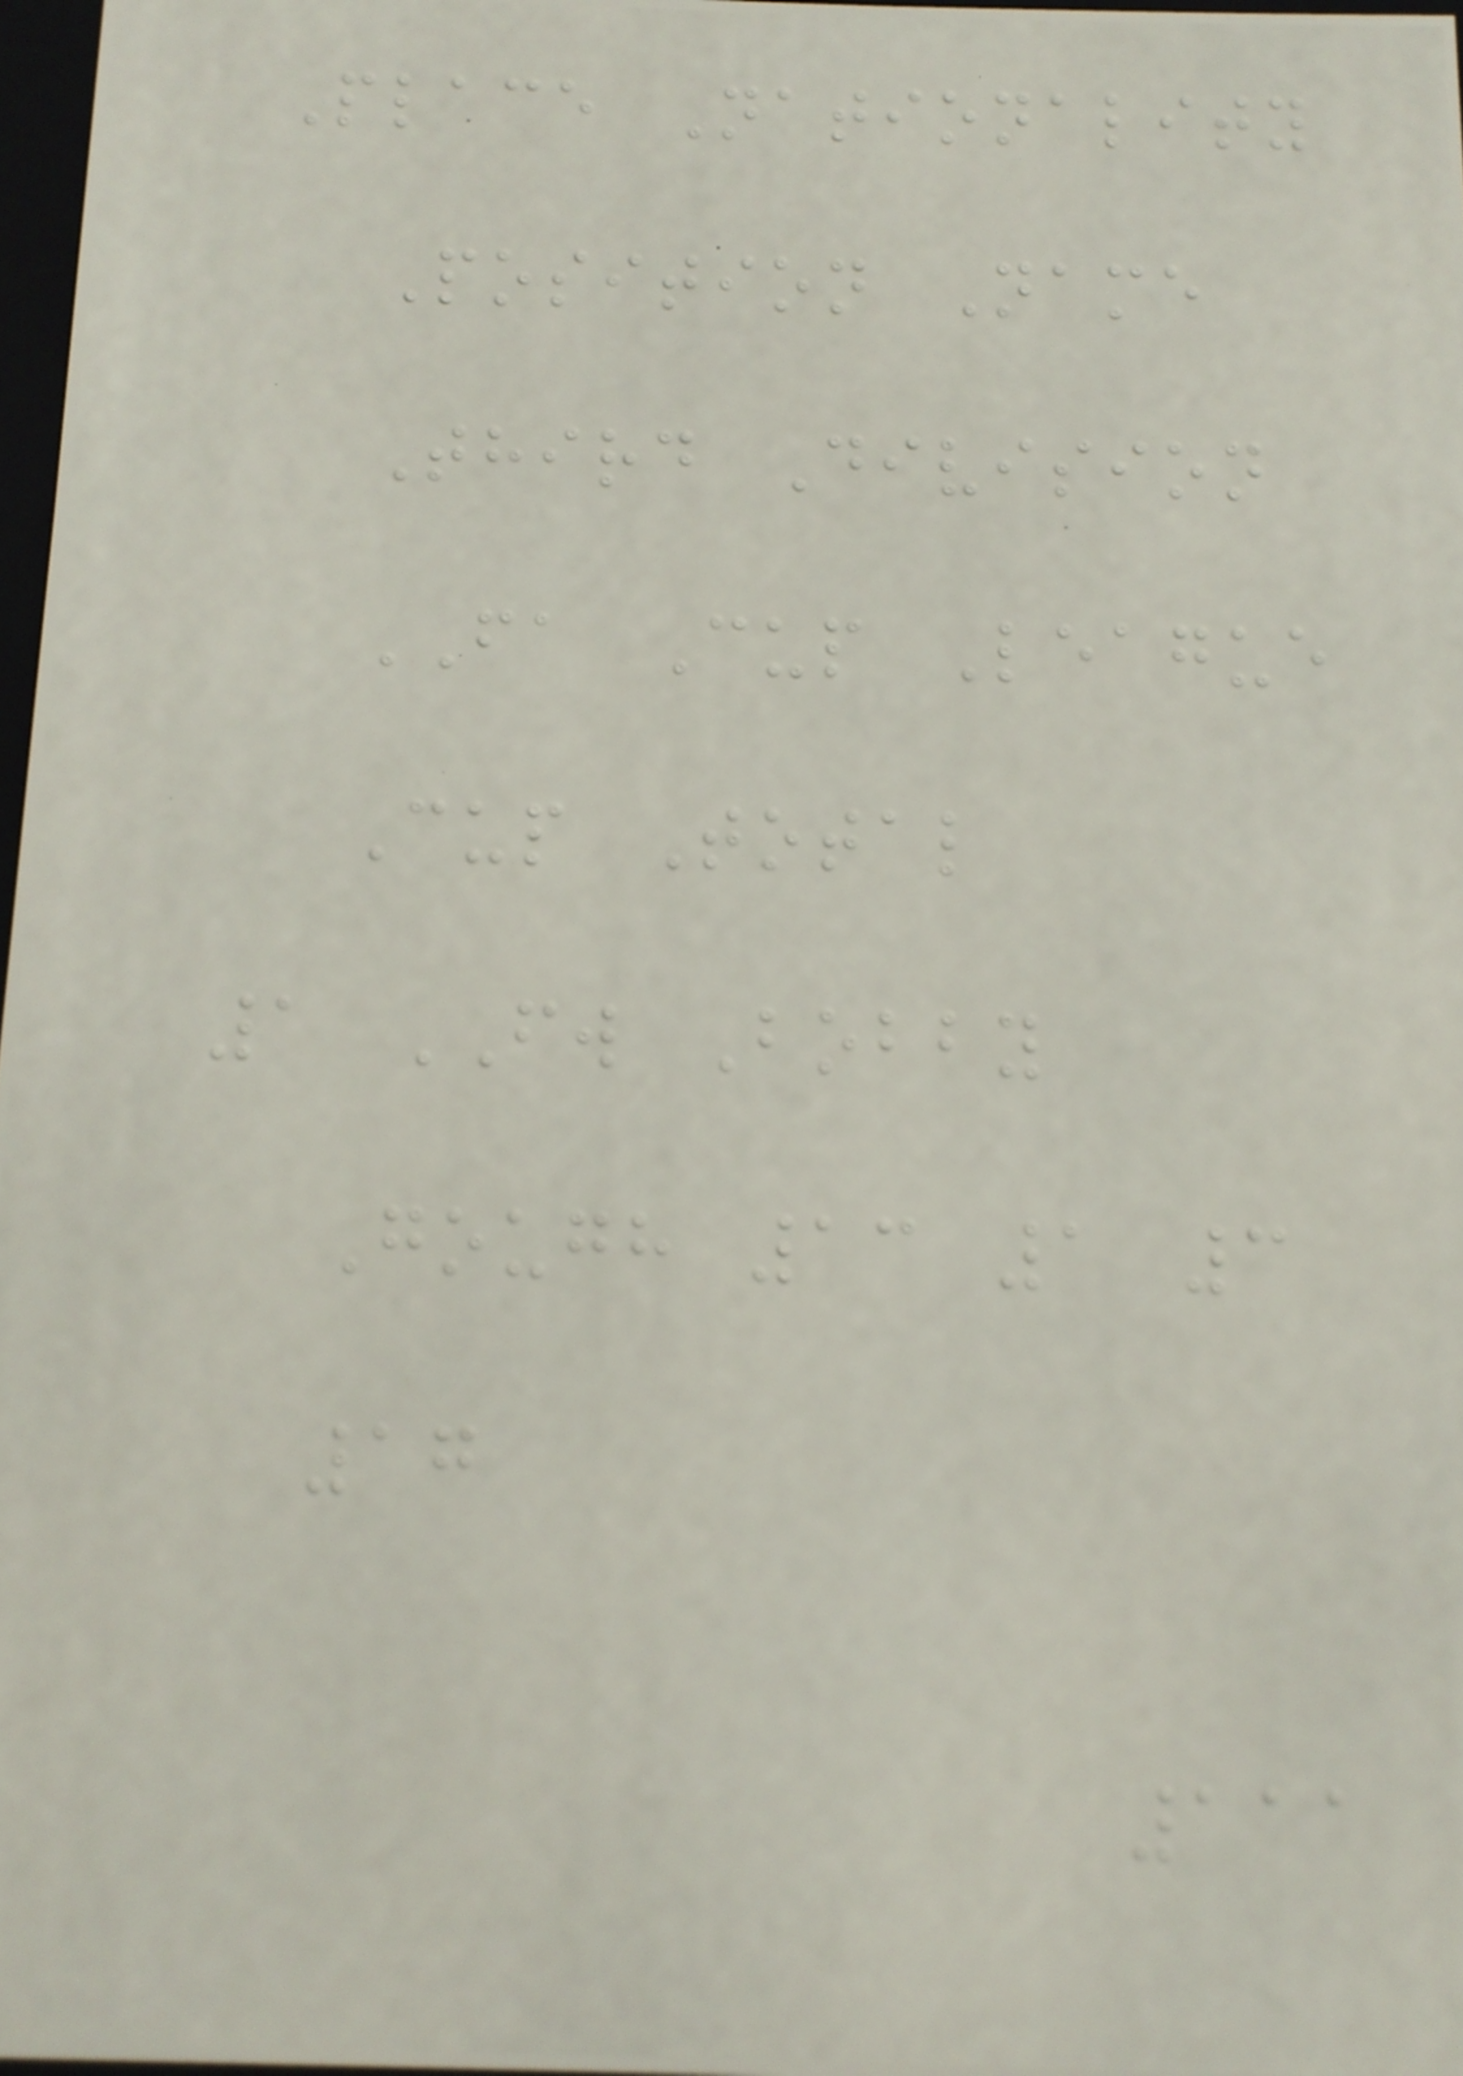Place Nationality
Position Name
Third Division
FA Cup League
Cup Total
1 FW Bobby
Gough 13 1 3
17
111
